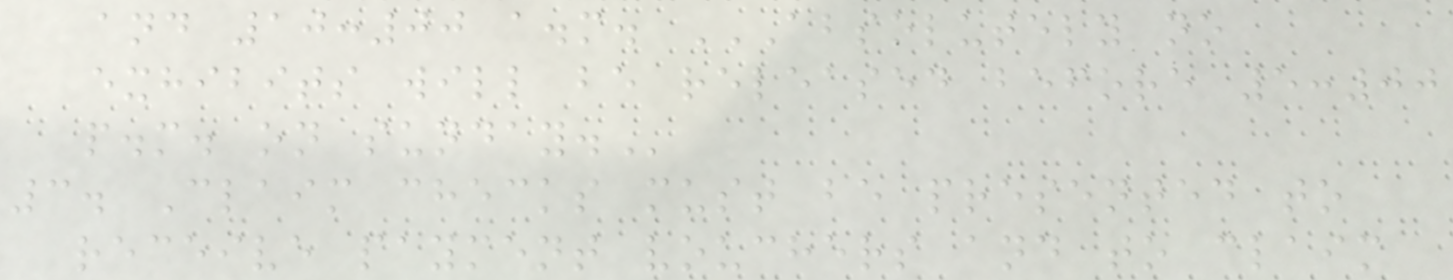and 10:00 a.m. ABSOLUTELY NO
EXHIBITS WILL BE RELEASED BEFORE 5:00
P.M. ON SUNDAY.
3. Claim checks must be presented to
receive payment vouchers and to claim
